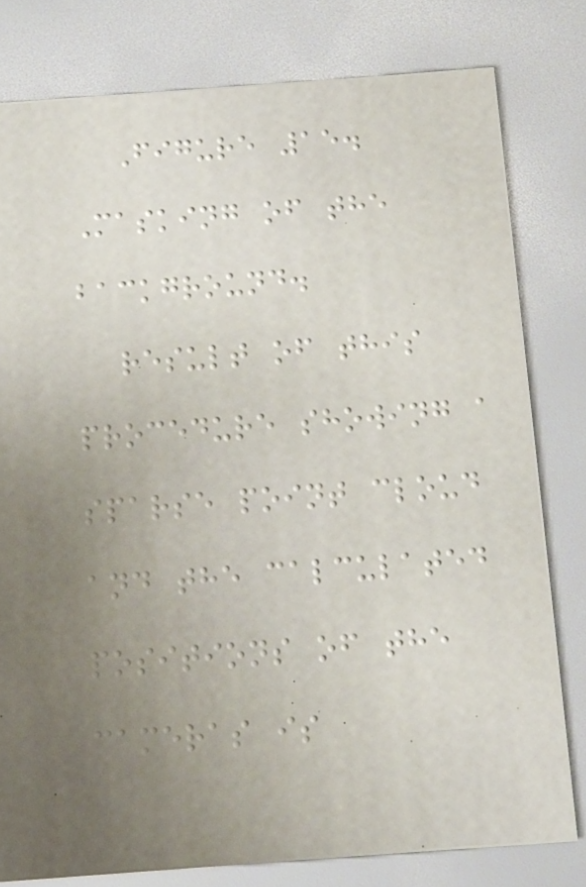Figure 15.
Masking of the
background.
result of this
procedure showing a
sparse point cloud
and the calculated
positions of the
cameras is
